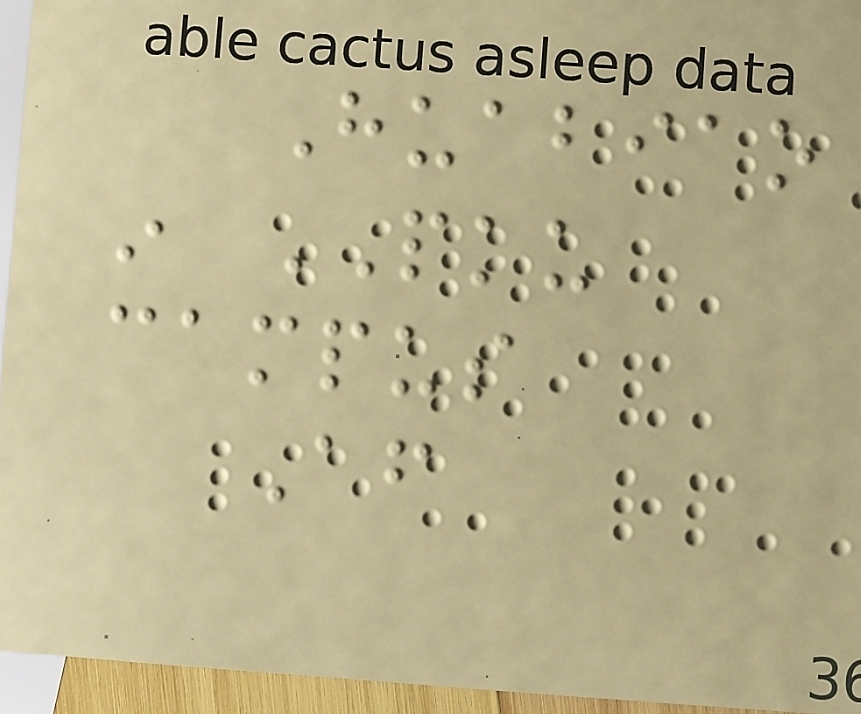Huabiao
in PKU
campus
After
